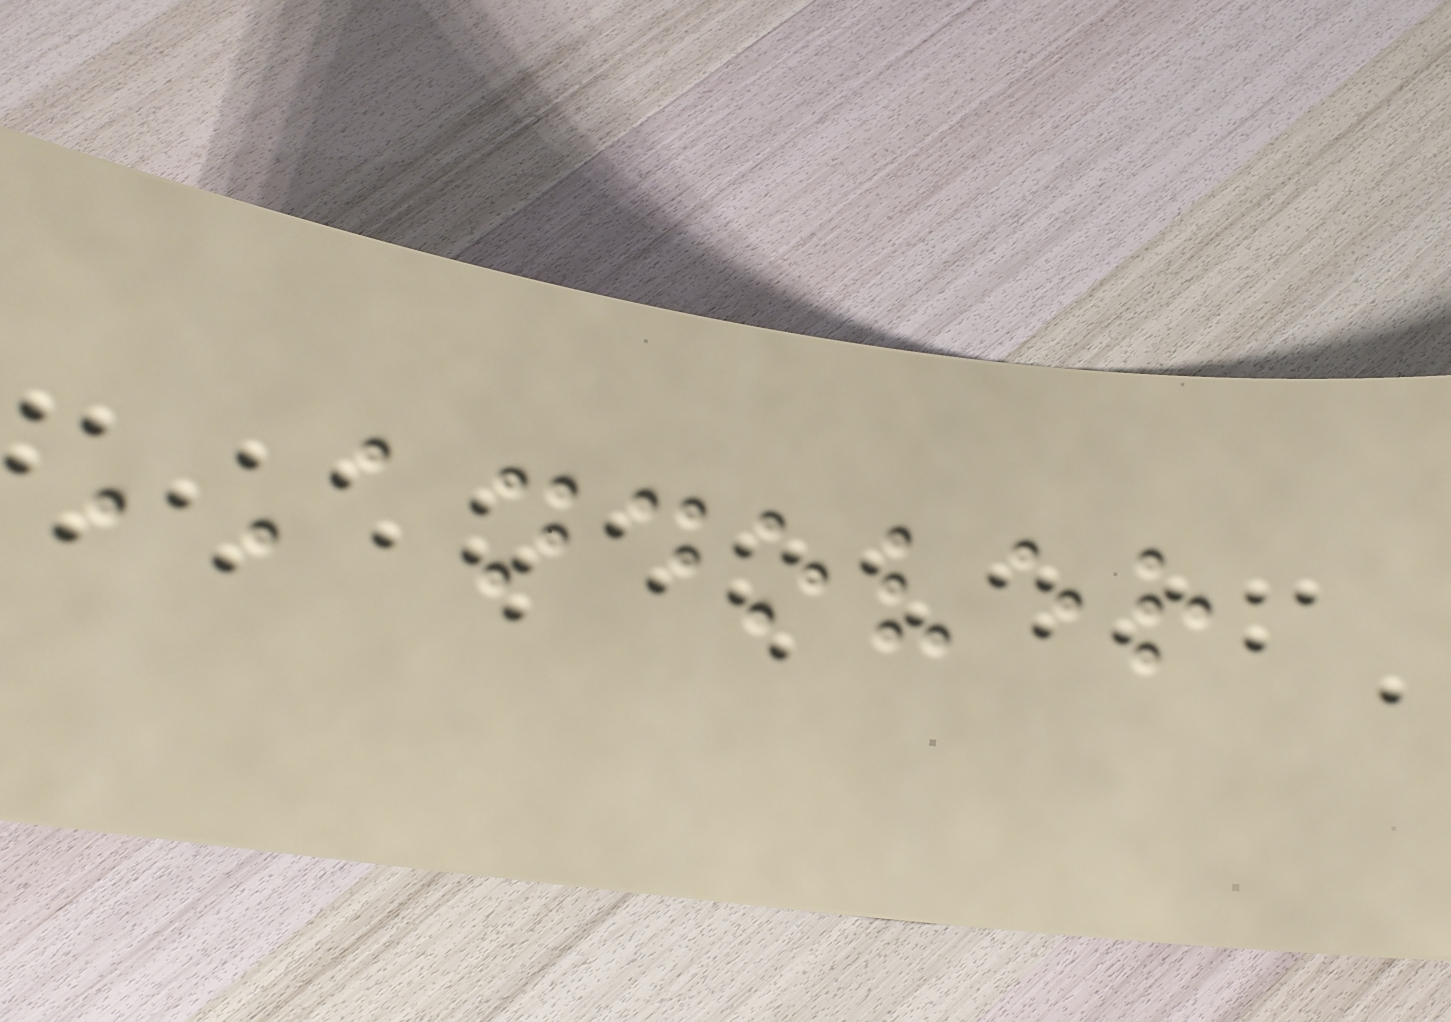ANDOVER
